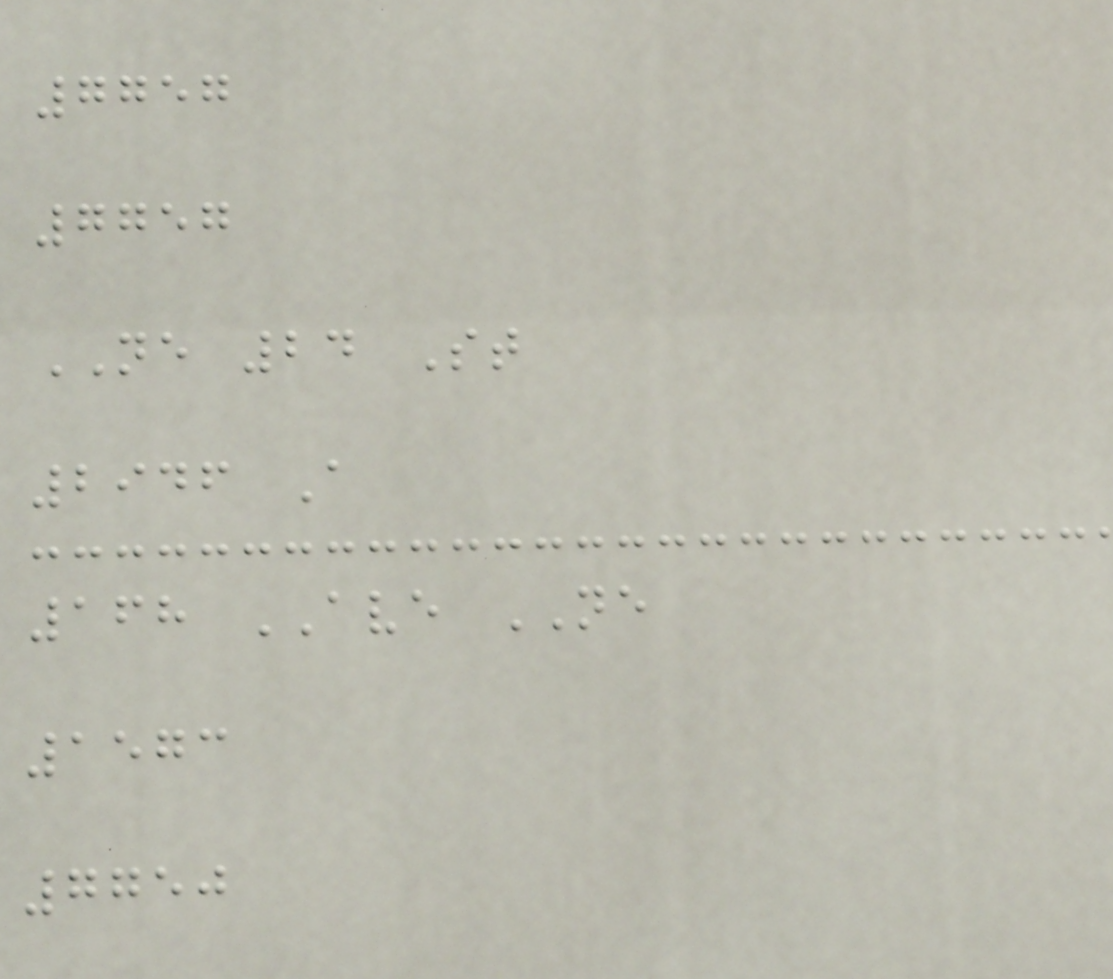7757
7757
NE 24 St
2946 A
168 AVE NE
1573
7750
